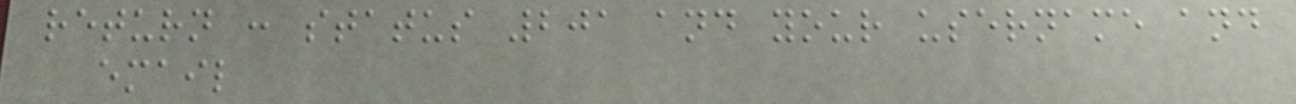return : status 201 and your username and
email
